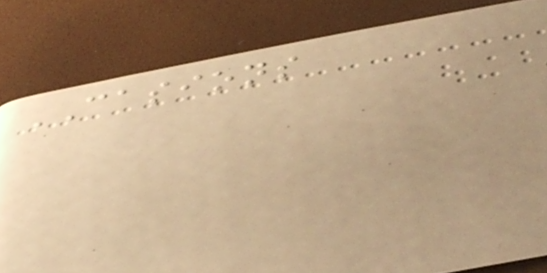CASIONS
